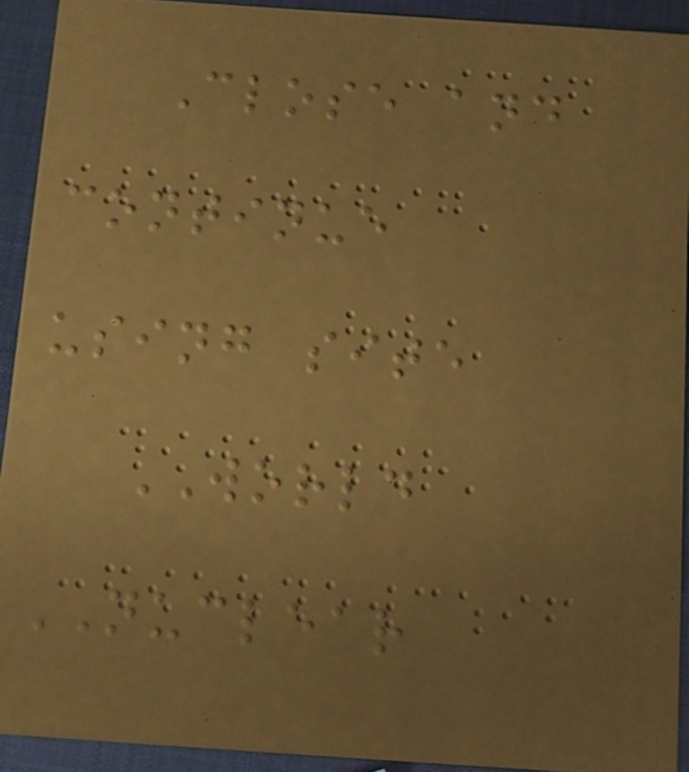Close and
continue
using site
WORLD
NUCLEAR
